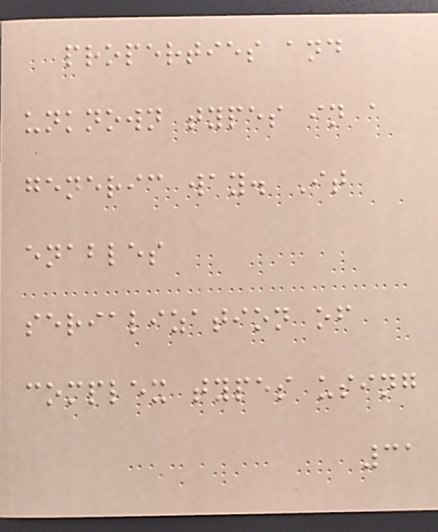properties and
unknown types in a
generic way. It
enables
serialization of
complex types using
31
